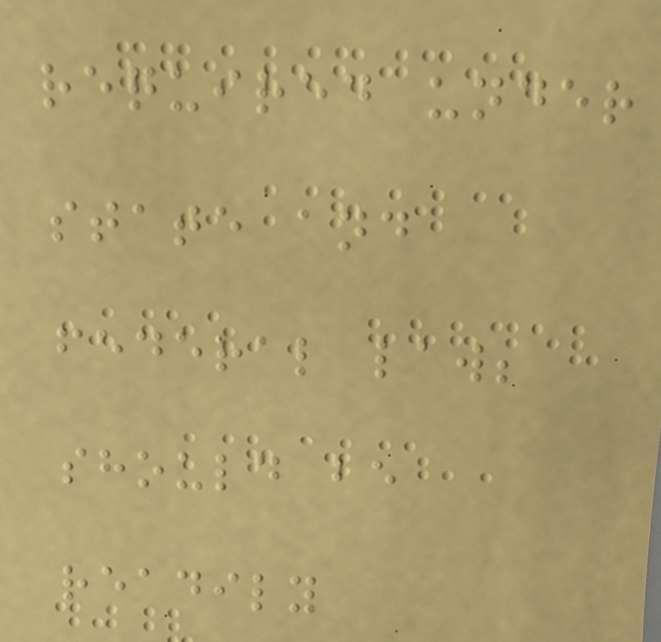required under
state and
federal law;
should be
readily
